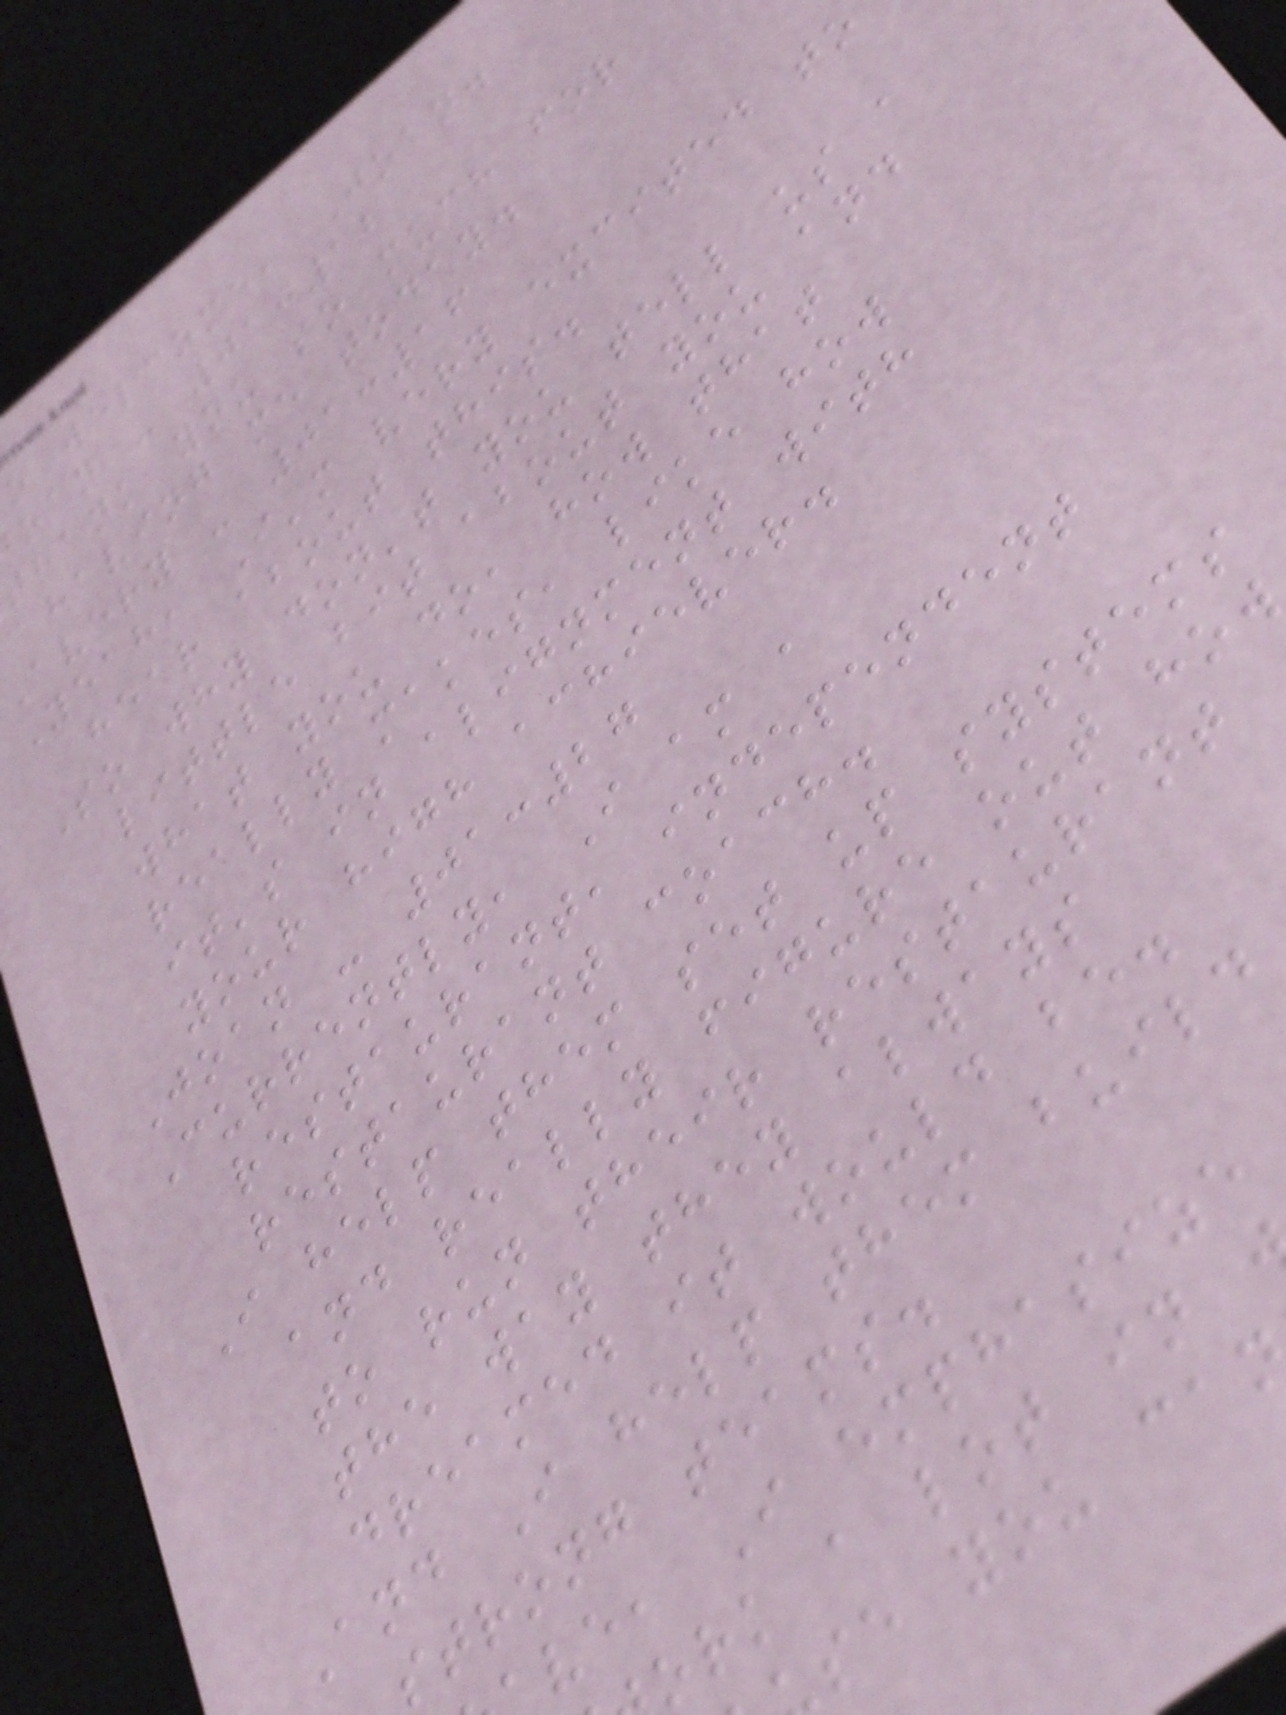o welcome, Joan.
oan - 01:12
thank you so much for
having me today.
Avery - 01:16
Yeah, I'm very excited to
hear about this.
So why don't you tell us a
little bit about you and
what you do, how that
really makes, like how
it's in alignment with
your high achiever.
Joan - 01:27
Currently, I am a
restaurant, independent
restaurant coach.
I help them set up systems
and really figure out how
to run their restaurant
the way they always
dreamed it would be.
And I help them build
strong teams.
ve, I emphasize
ork a lot in
se you ca
